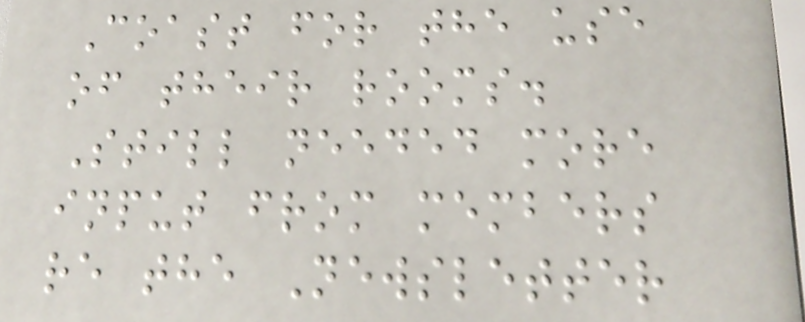Coast for the use
of their rooms.
Still needed more
input from members
re the Newsletter
